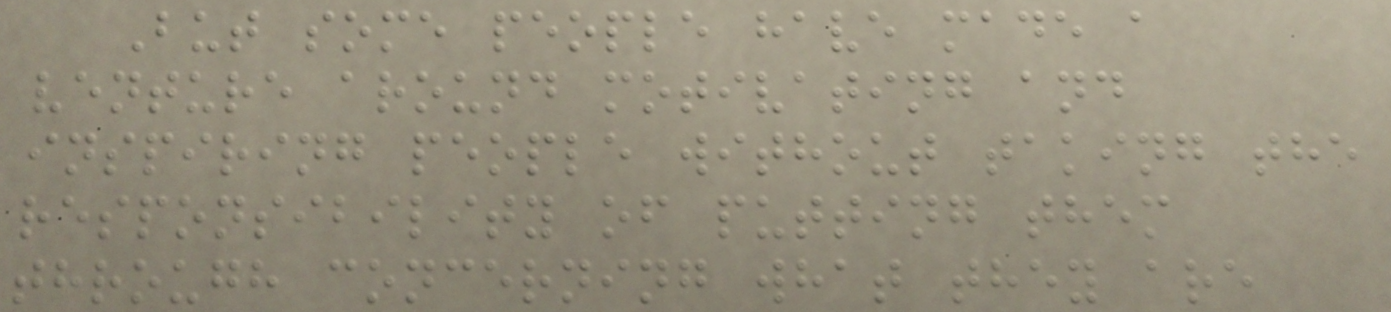But some people have made a
venture around motivating and
inspiring people without taking the
responsibility of putting them
through concerning what they are
